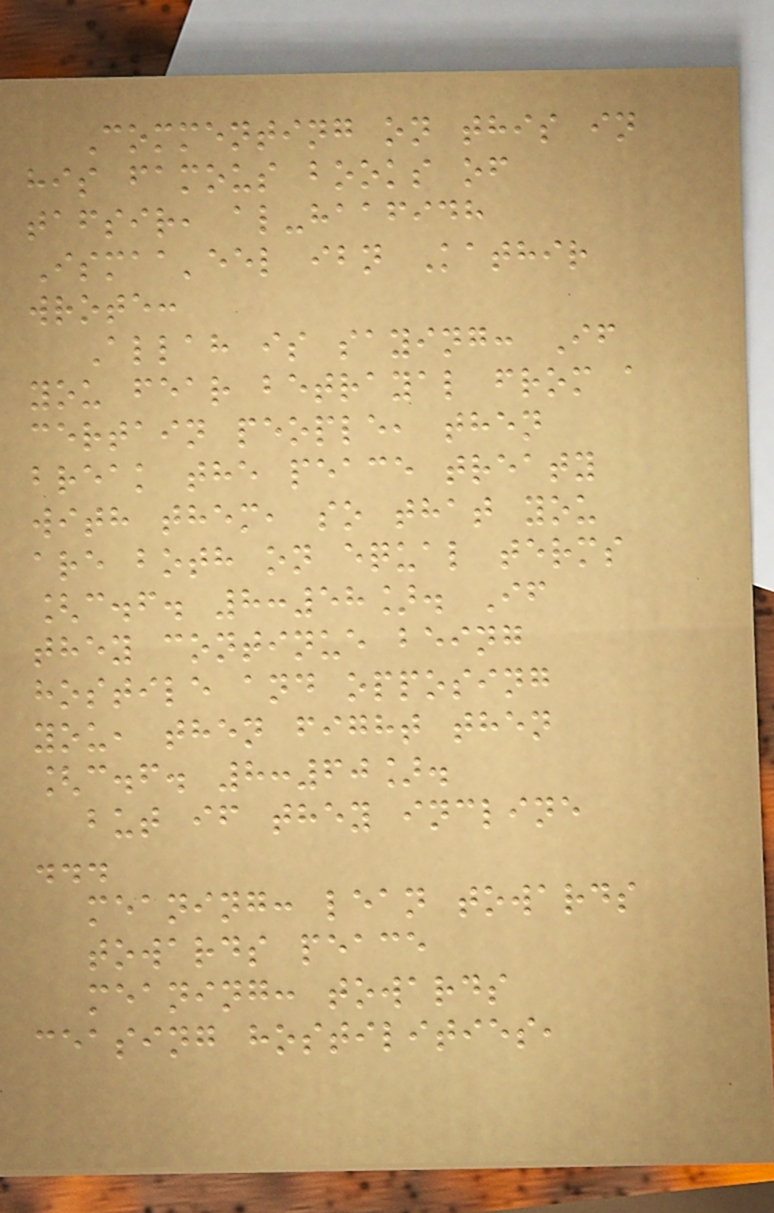Commenting on this in
his famous books of
tafsir, al-haafidh
Ismaa'eel ibn Kathir
wrote:
Allah is saying: If
you fear betrayal from a
certain people, then
break the peace treaty
with them, so that you
are both on equal terms
[c.f. 8:58]. If
they continue being
hostile and opposing
you, then fight then
[c.f. 8:60].
but if they incline
...
meaning: lean towards
towards peace
meaning: towards
ceasing hostilities,
